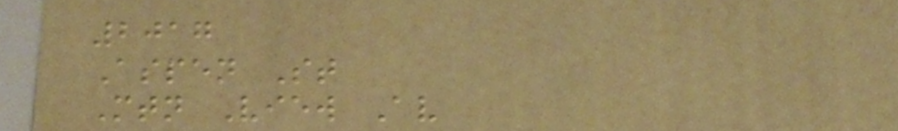2017
Aspen St
Mtn View Av
